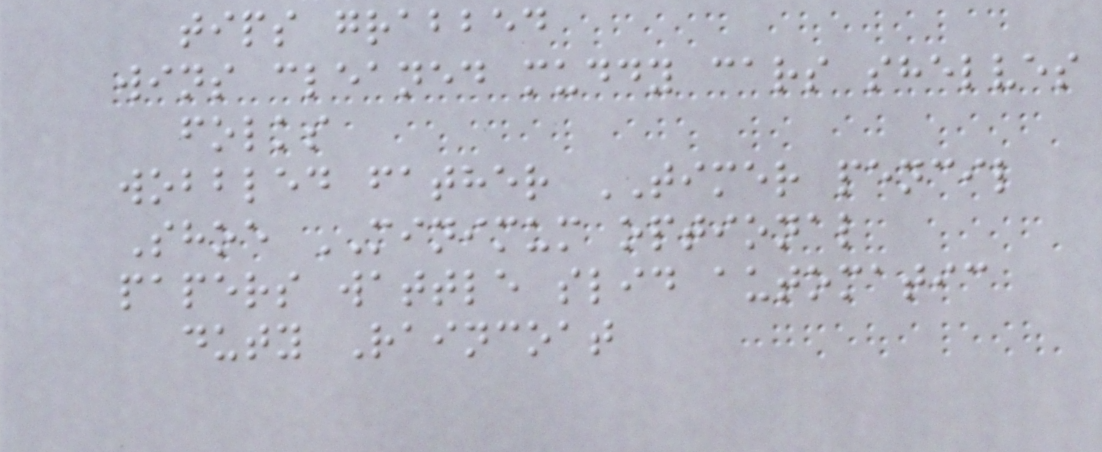tips grabbed
wins cleaned muddy cars shelves
folks
wobbled father TIMER pencil
Shoe MINIMUM optional
papers wattle slid automatic
duty Raincoat
